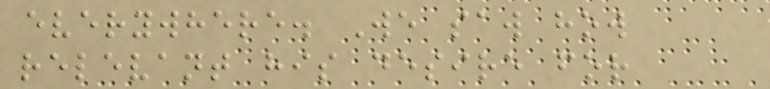everywhere. We saw how
relevant his desire for
